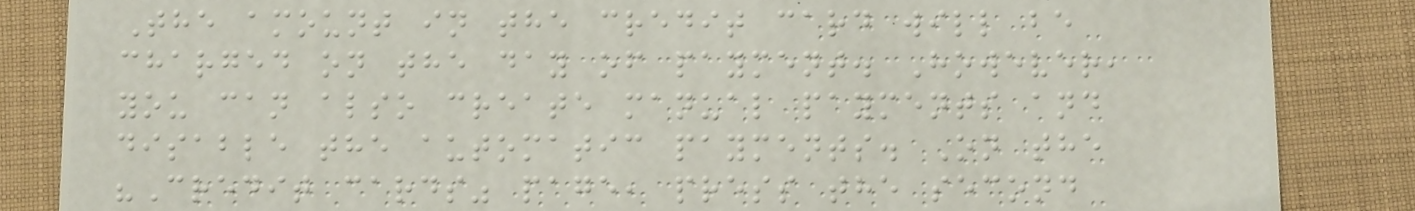The amount in the credit card will be
charged on the day of payment. However,
you can also create manual payments and
disable the automatic payments. On the
"Credit cards" page, press the second
